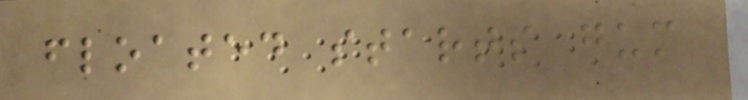floated starts gum
